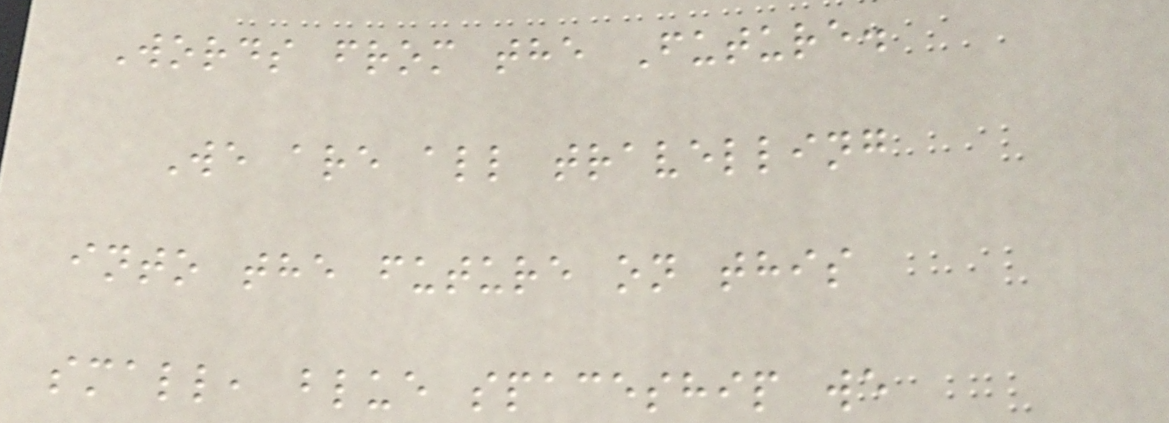Words from the Future.
We are all travelling
into the future on this
small, blue spaceship we
